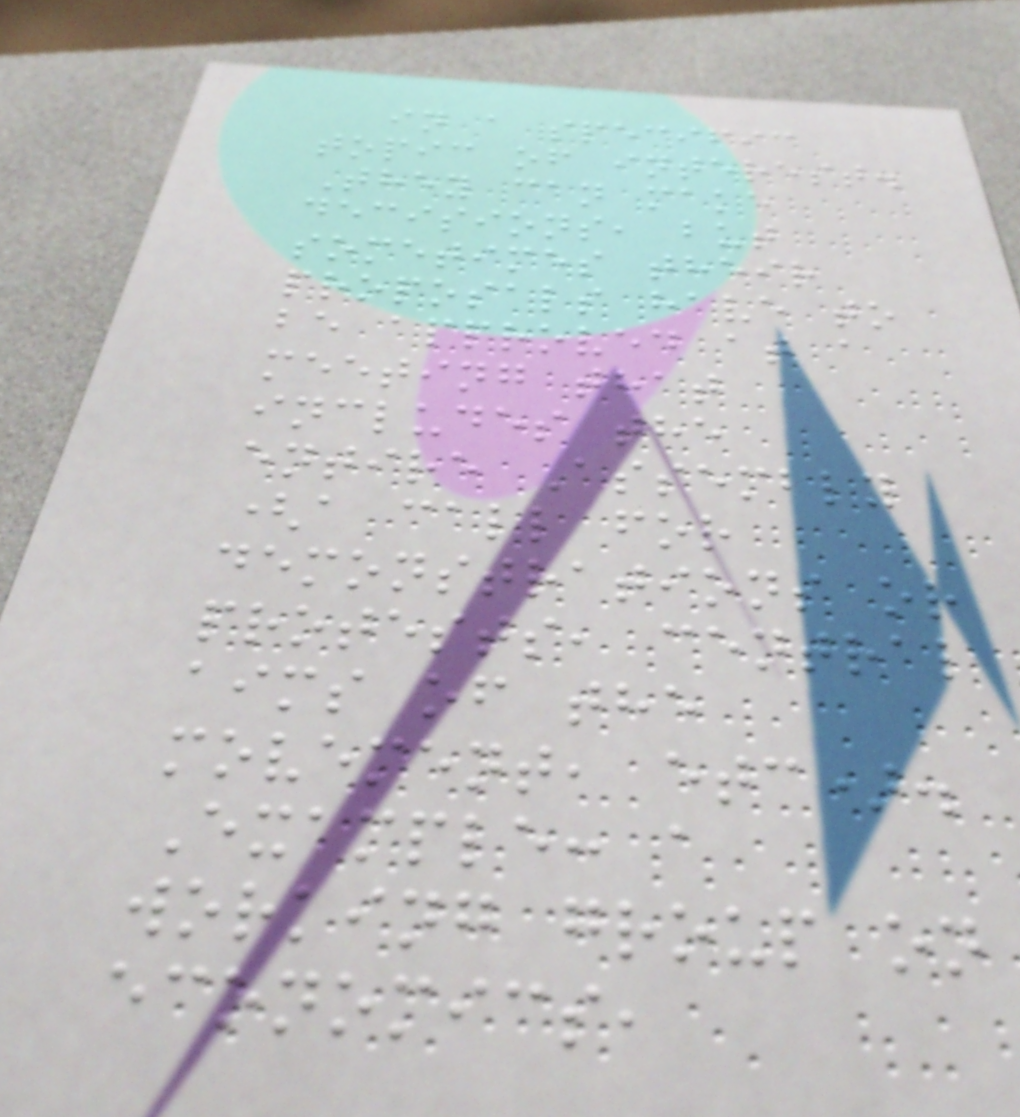in a specific
topic of interest.
They can make
decisions, but
sometimes their
proposals have to
be approved at a
meeting that
includes the
entire Assembly
(a call for
demonstrations or
protests, central
aims of the
movement, etc).
Example: a
working group on
economics,
